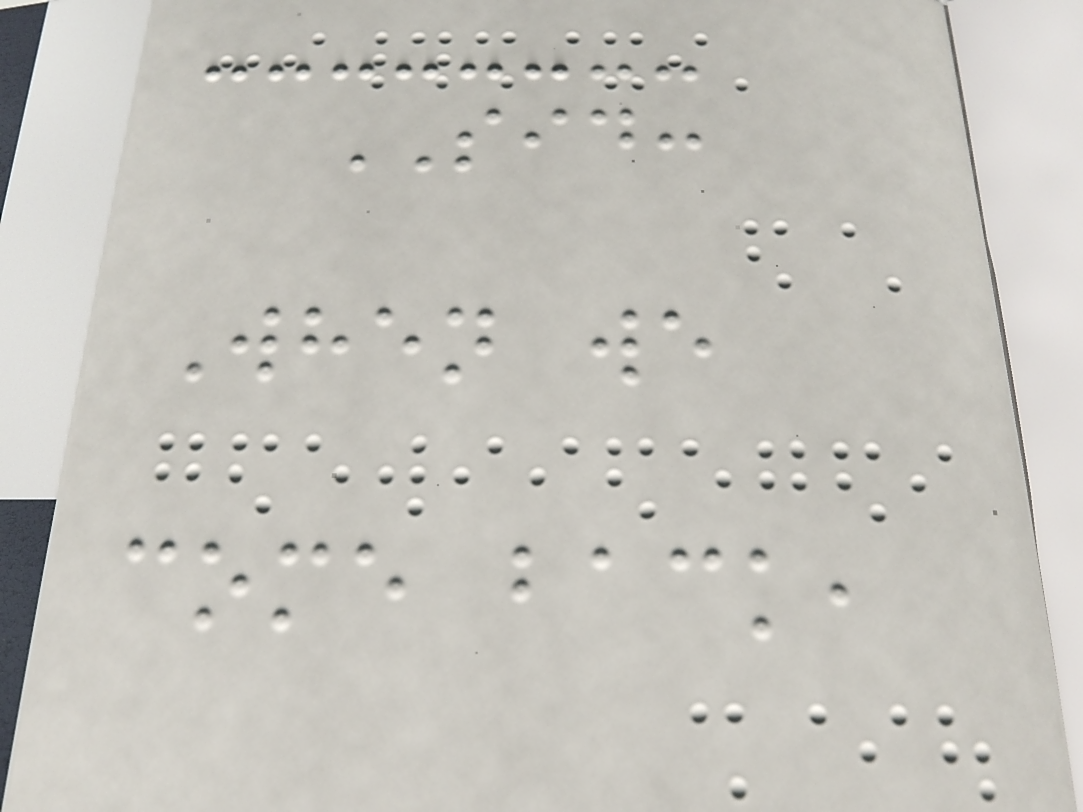SID:
When we
come back,
